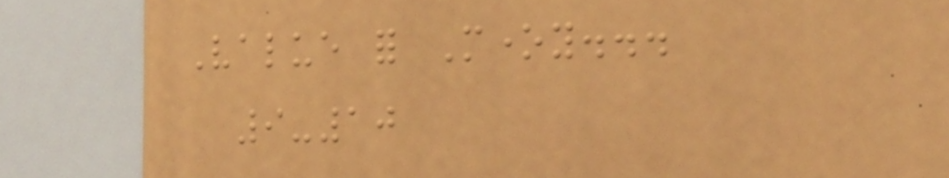Value for Money...
9-10
